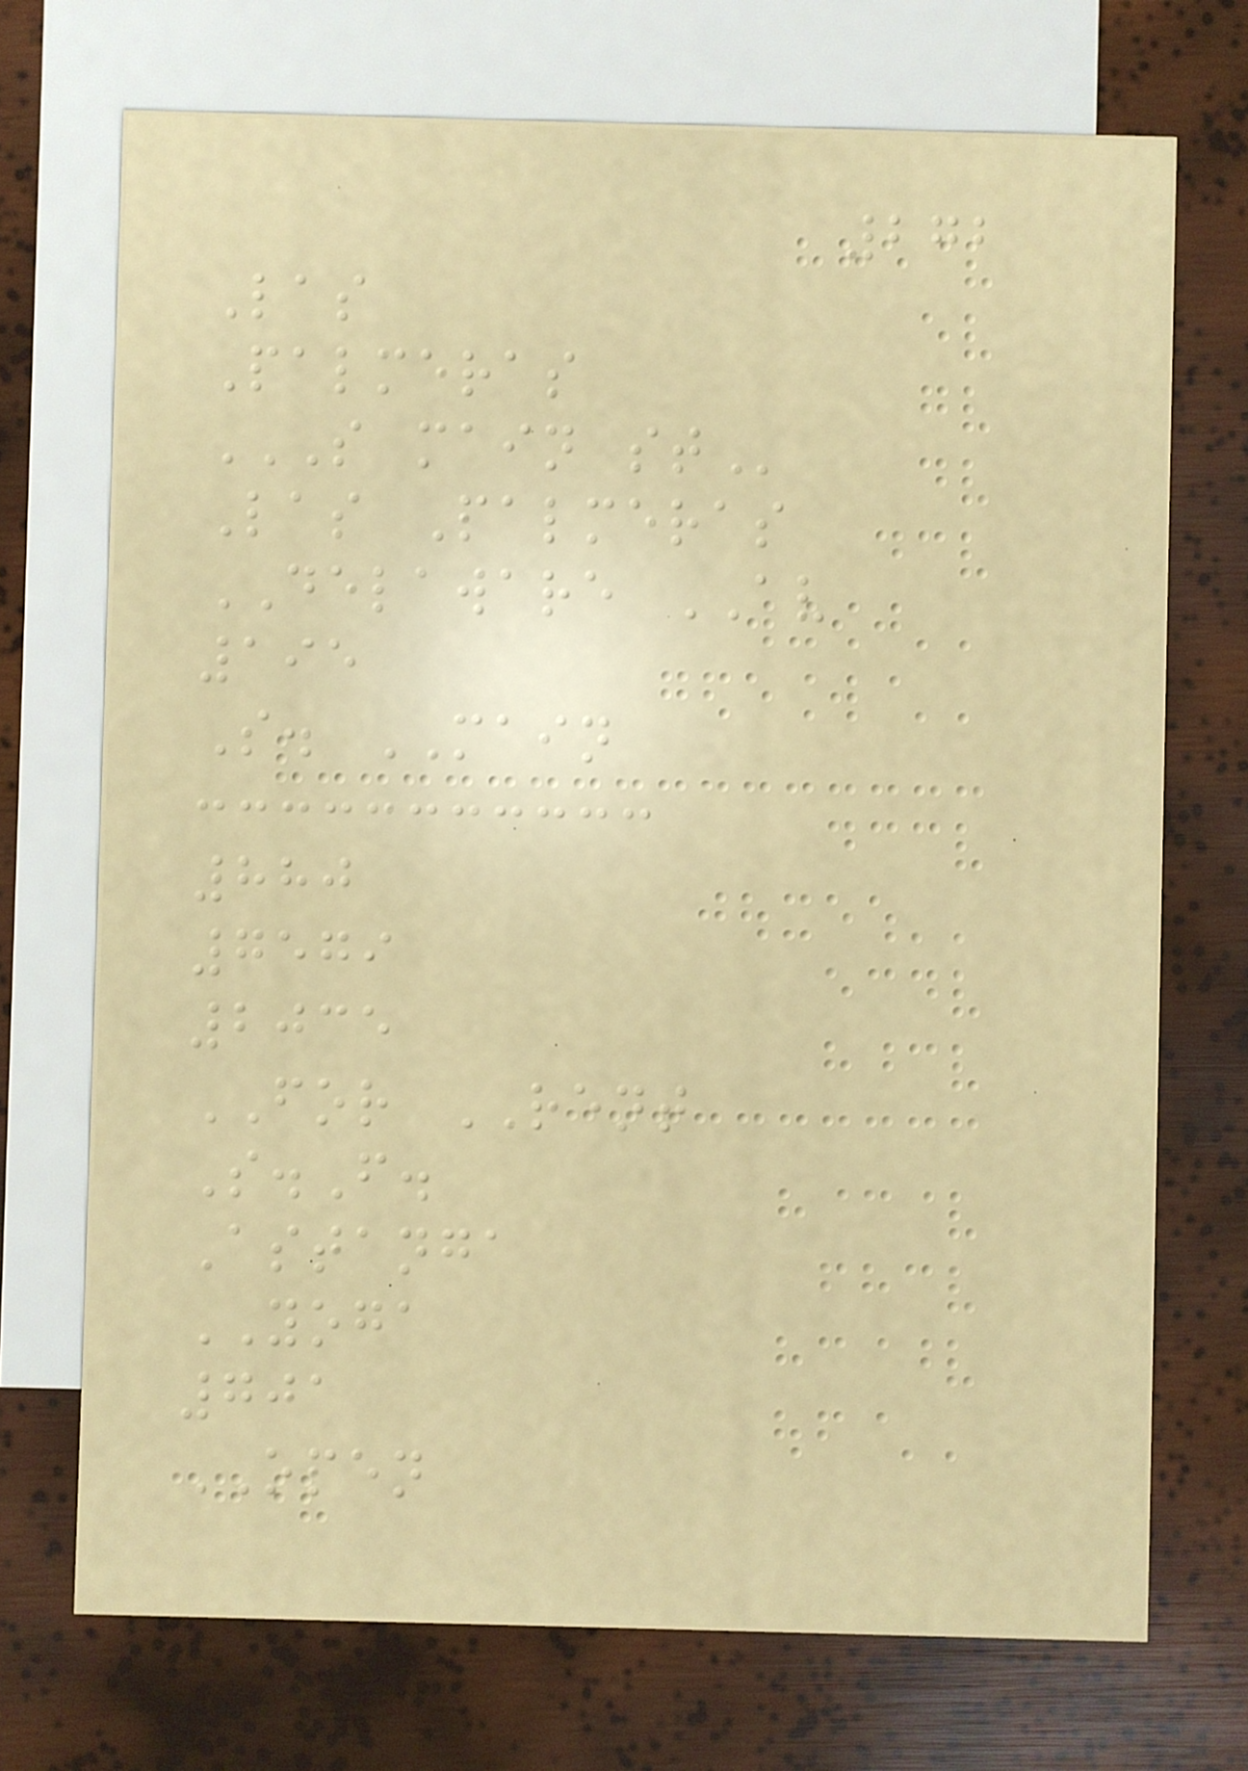272
Las
Palmeras
S MAIN ST
Las Palmeras
DELAWARE AV
195
S. MAIN
880
7579
2035
FOR RENT
S.F.
Astanga
YOGA
701
OPEN
